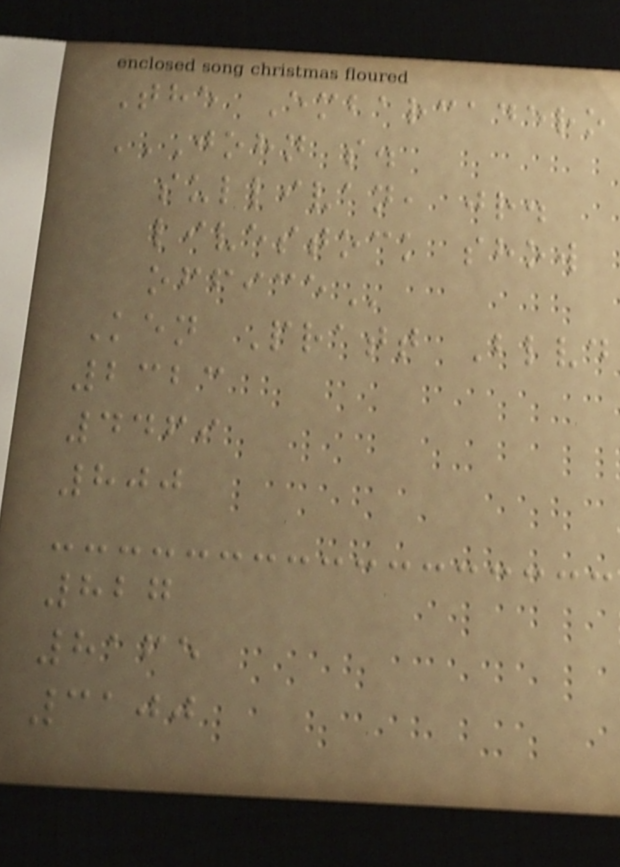The Embarcadero
JOHN S.
SULLIVAN, JR.
LIVESTOCK SHOW
OFFICE
Ken Pratt Blvd
2323
4469
800
827
8165
3100
